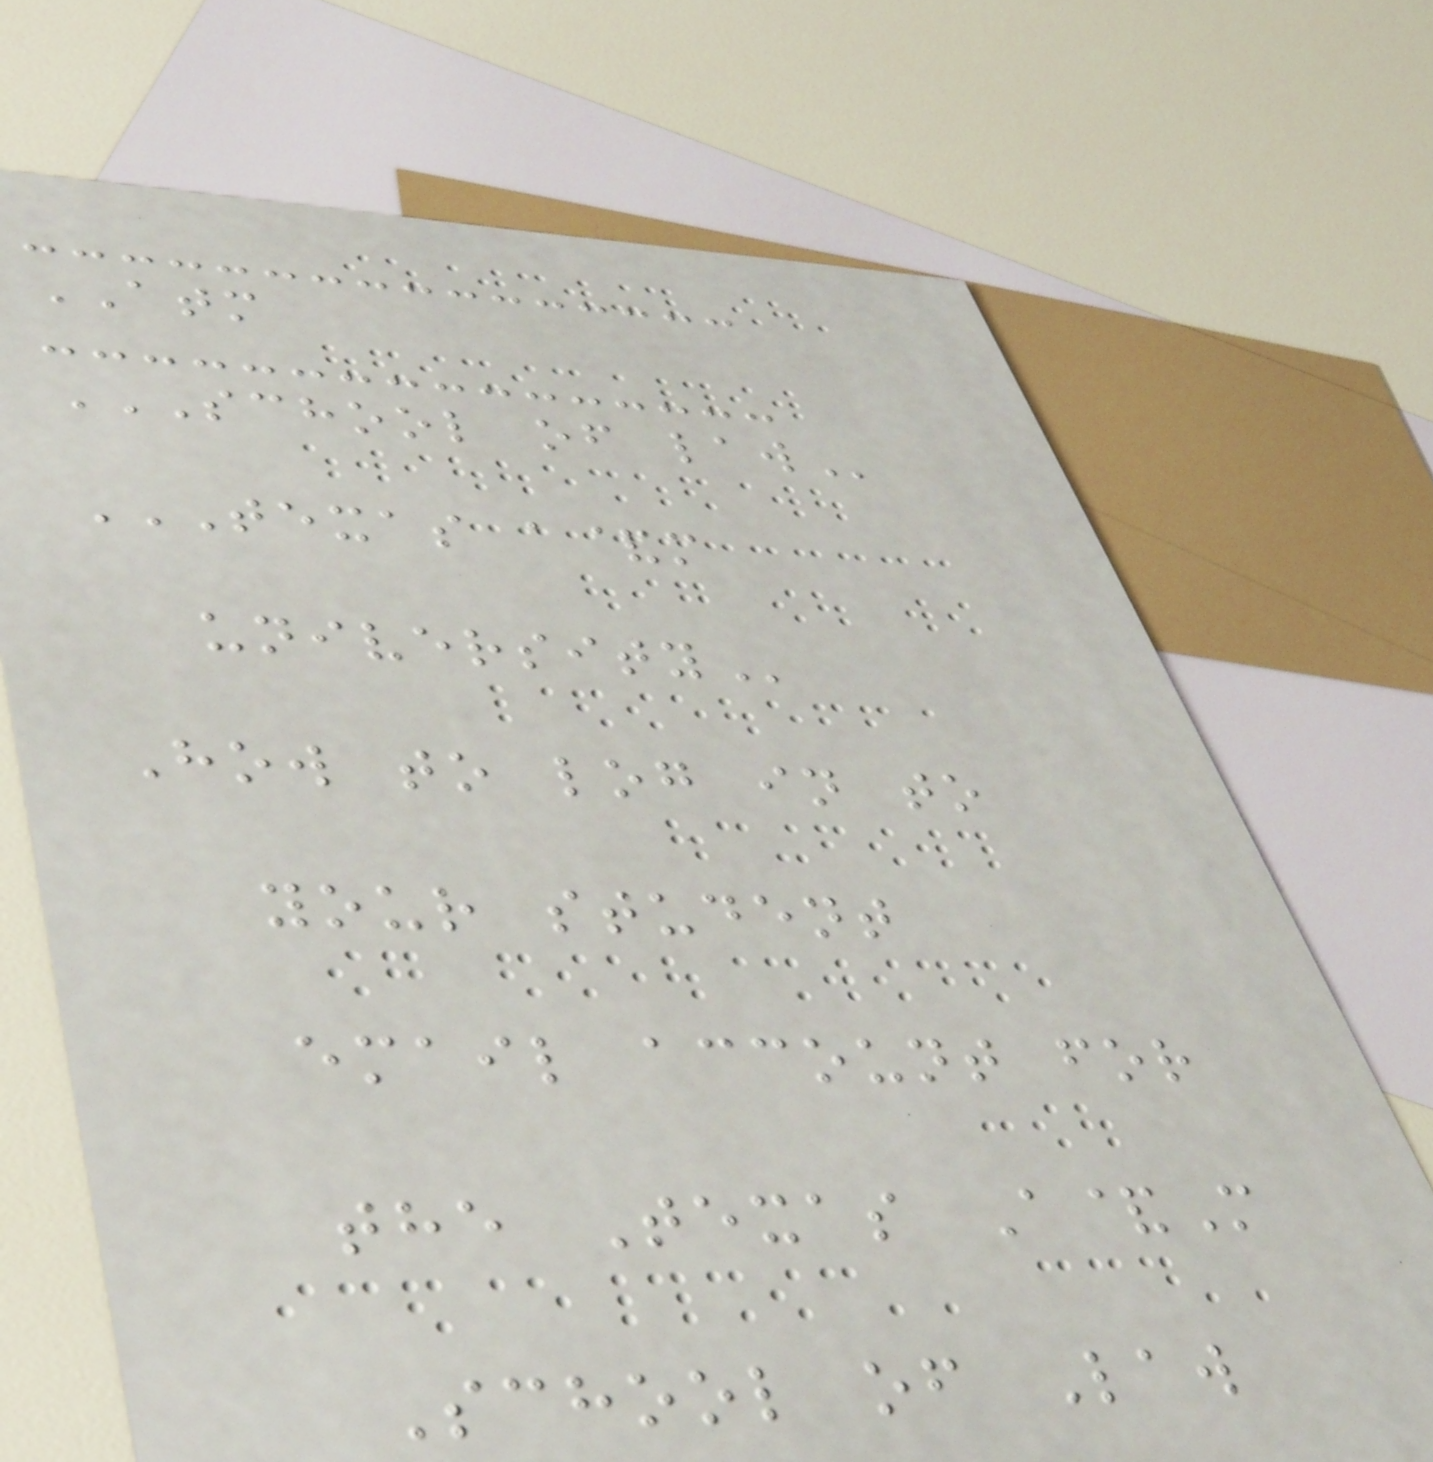ATM
SCHOOL OF LAW
TEXAS A&M
UNIVERSITY
How to log in to
your student
email account for
the Texas A&M
School of Law
